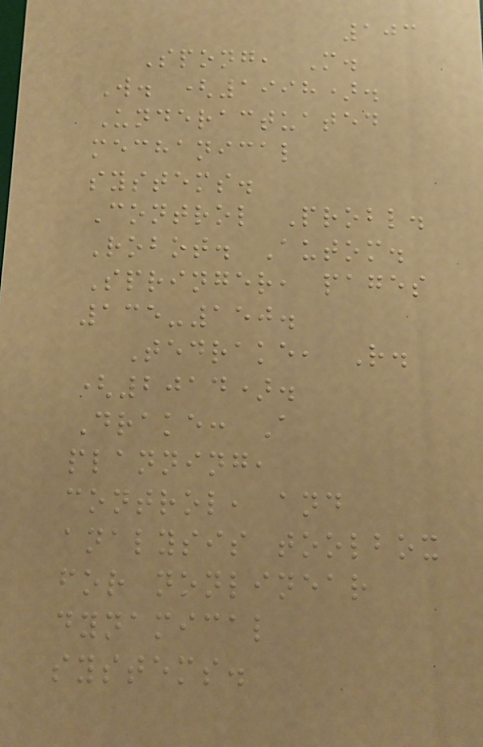103
Spong, M.
W. (1998).
Underactuated
mechanical
systems.
Control Probl.
Robot. Autom.
Springer, pages
135-150.
Tedrake, R.
(2014).
Drake: A
planning,
control, and
analysis toolbox
for nonlinear
dynamical
systems.
